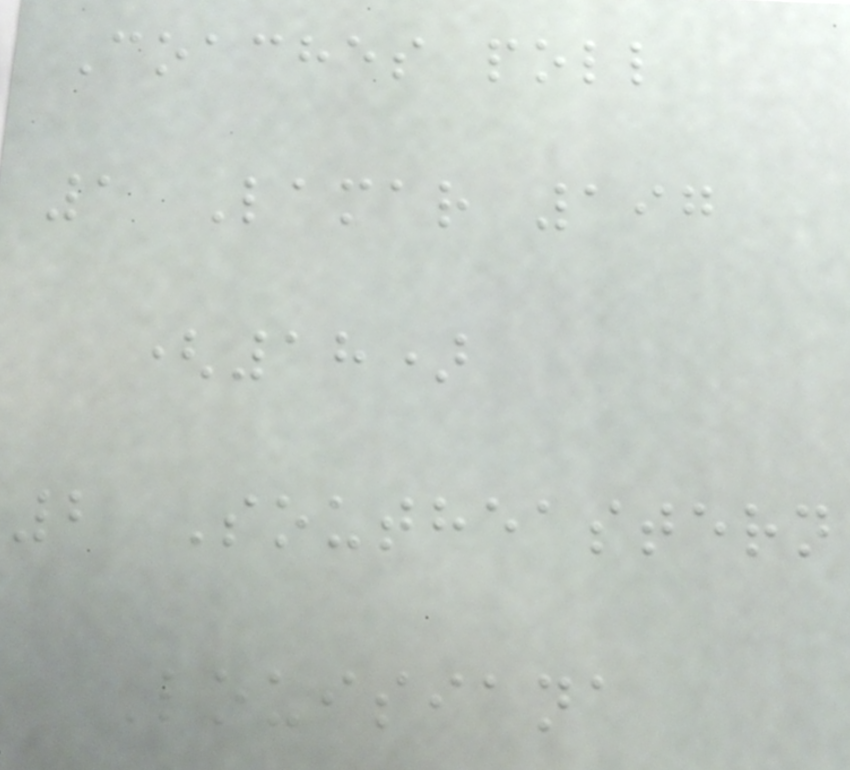Coaches poll
1 Lamar 197
(18)
2 Southeastern
Louisiana
